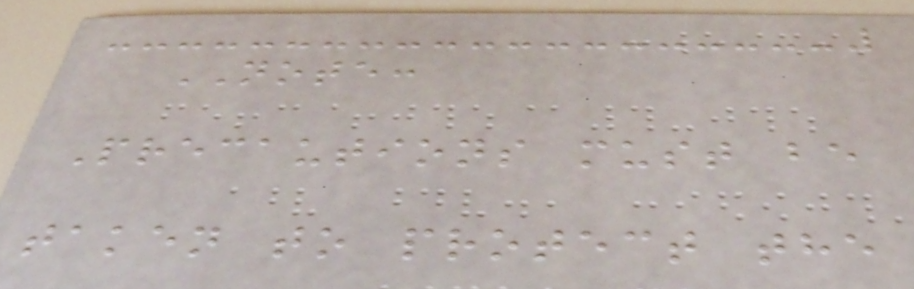NOTE:
Precautions must be
taken to protect the
